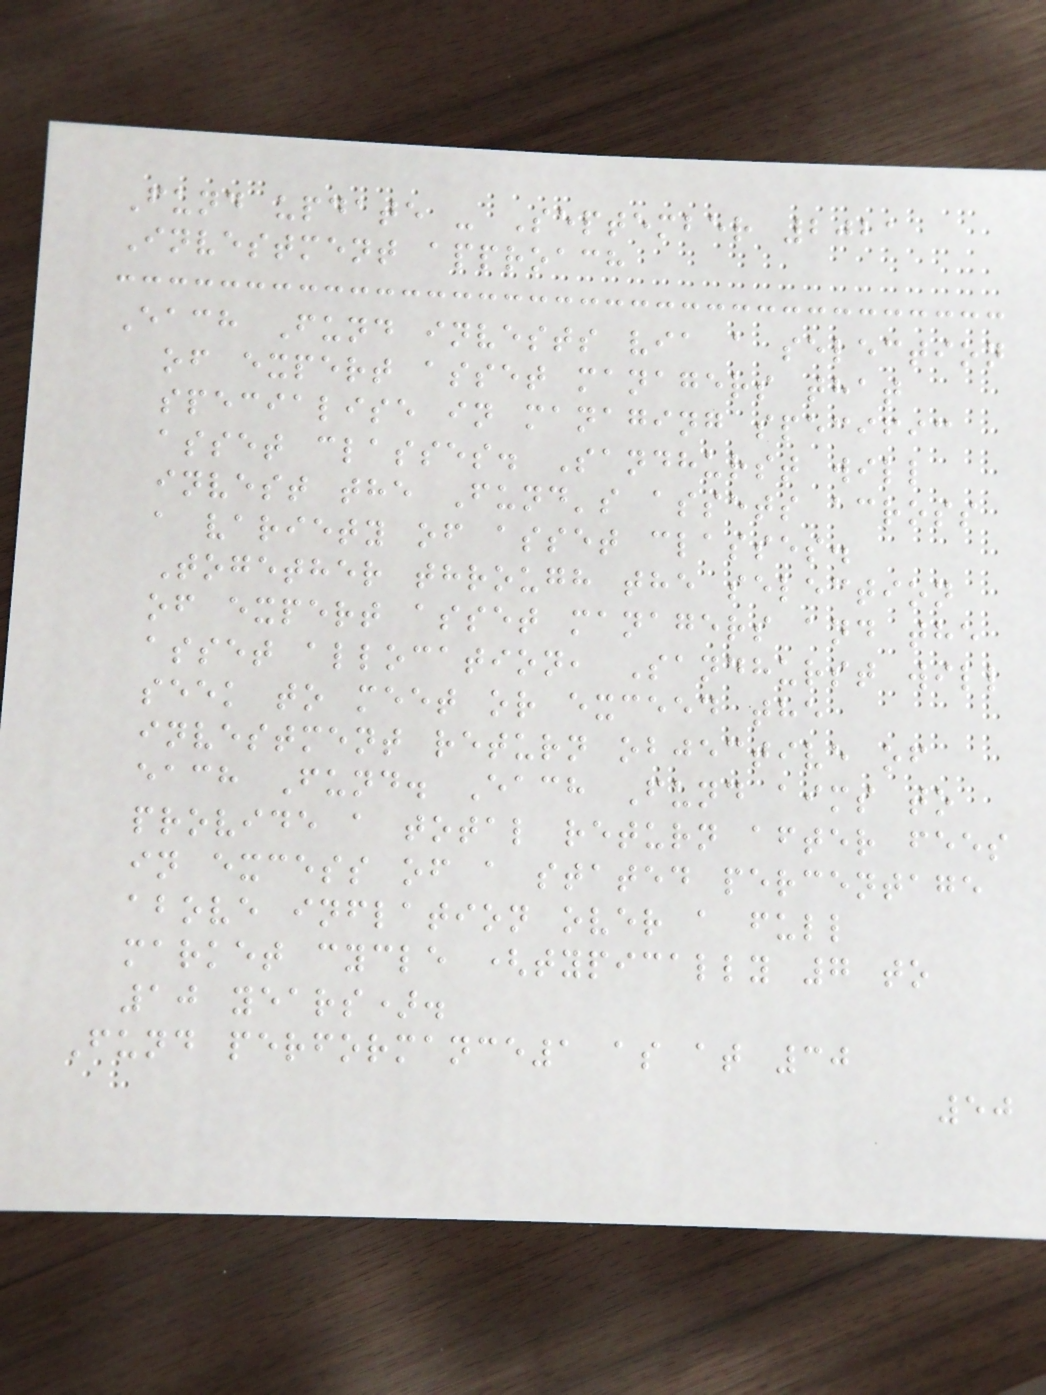Fund update - September 2021
Investment approach
Each Fund invests via a selection
of expert asset managers that
specialise in managing specific
asset classes. Sandhurst will
invest the Fund's assets across
a variety of asset classes.
Together through the selection
of expert asset managers and the
asset allocation, Sandhurst will
seek to meet or exceed the
investment return objective of
each Fund. Each Fund aims to
provide a total return after fees
in excess of a stated percentage
above inflation over a full
market cycle (typically 7 to
10 years).
Fund performance1 as at 30
50
